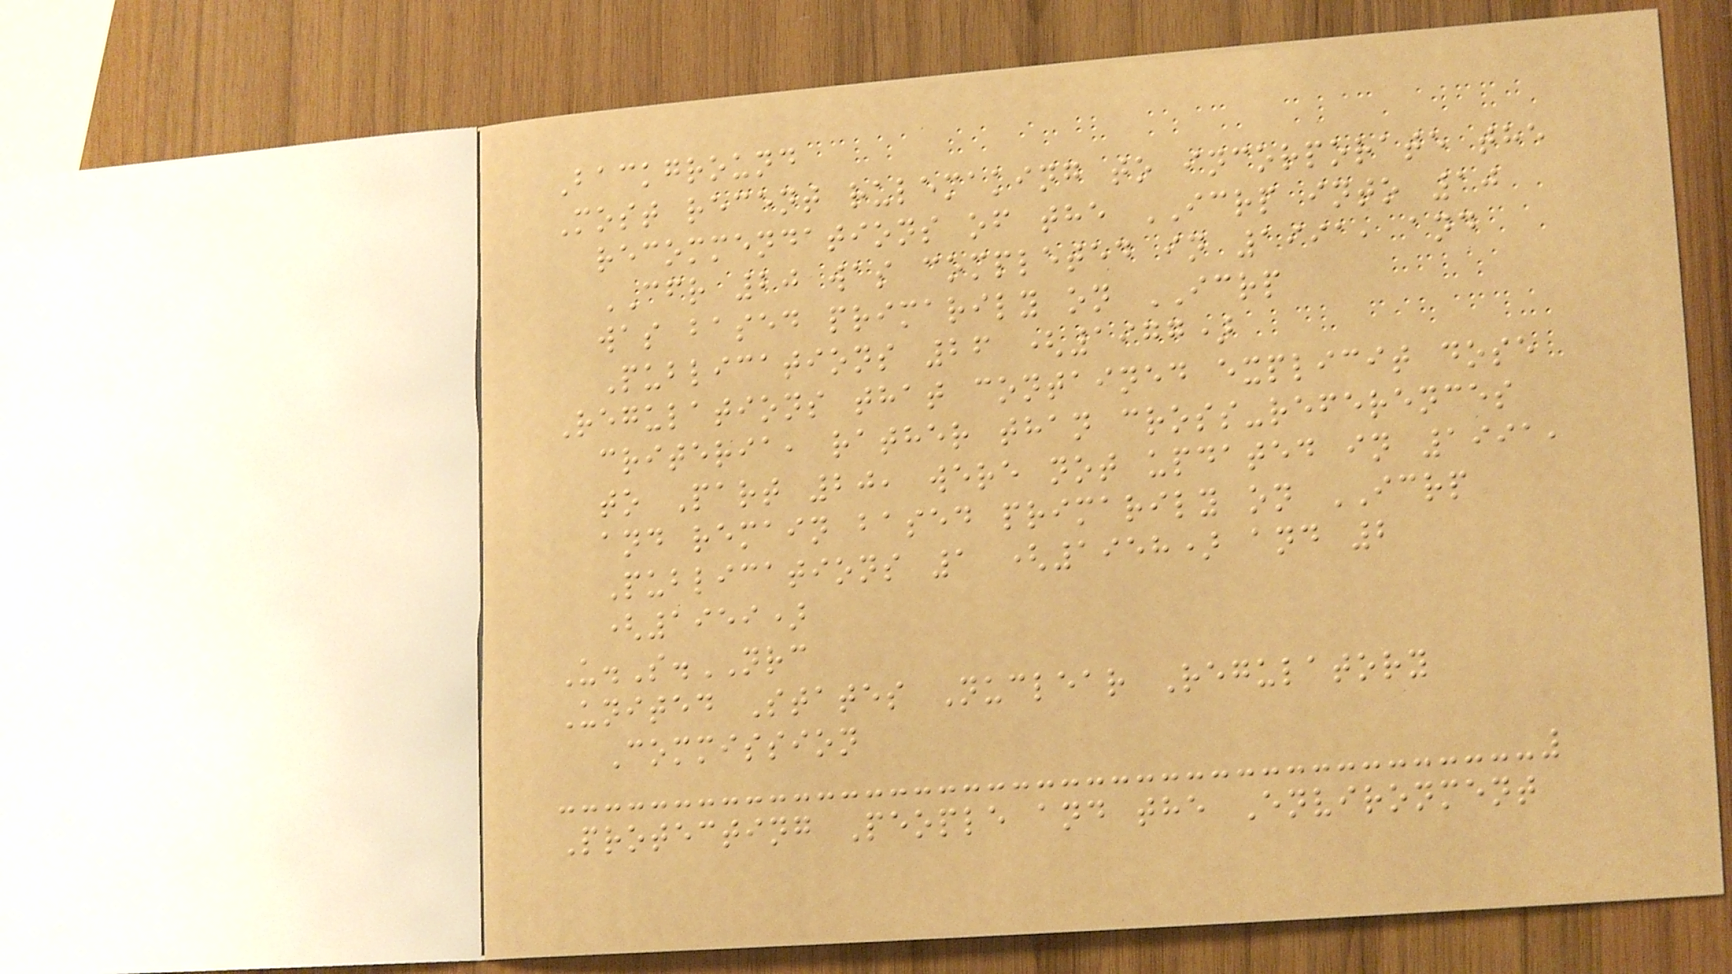Background
Most recent rulemaking to incorporate the
recommendations of the ICRP into 10
CFR 20 was completed in 1991, and
was based primarily on ICRP
Publications 26 (1977)
Regulations that contained explicit dose
criteria, rather than cross-references
to Part 20, were not updated in 1991,
and remain based primarily on ICRP
Publications 1 (1958) and 2
(1959)
U.S.NRC
United States Nuclear Regulatory
Commission
Protecting People and the Environment
